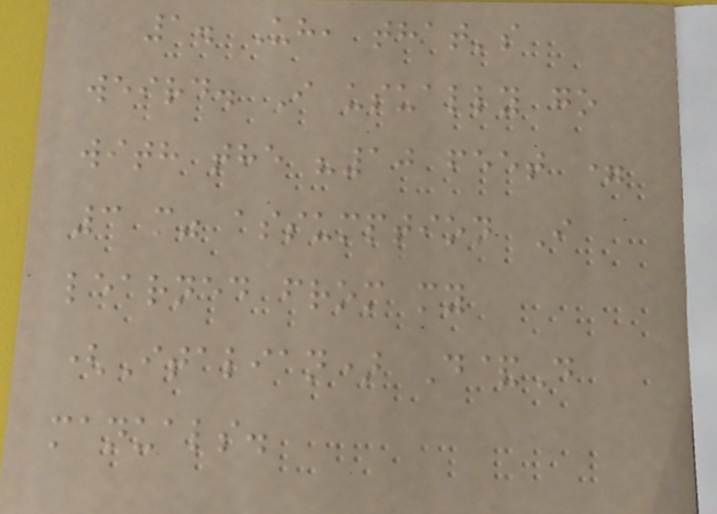1. Uh, that's
weird. I usually go
with the "10 feet =
3 m" assumption I
learned from my
(Italian) D&D
manuals.
